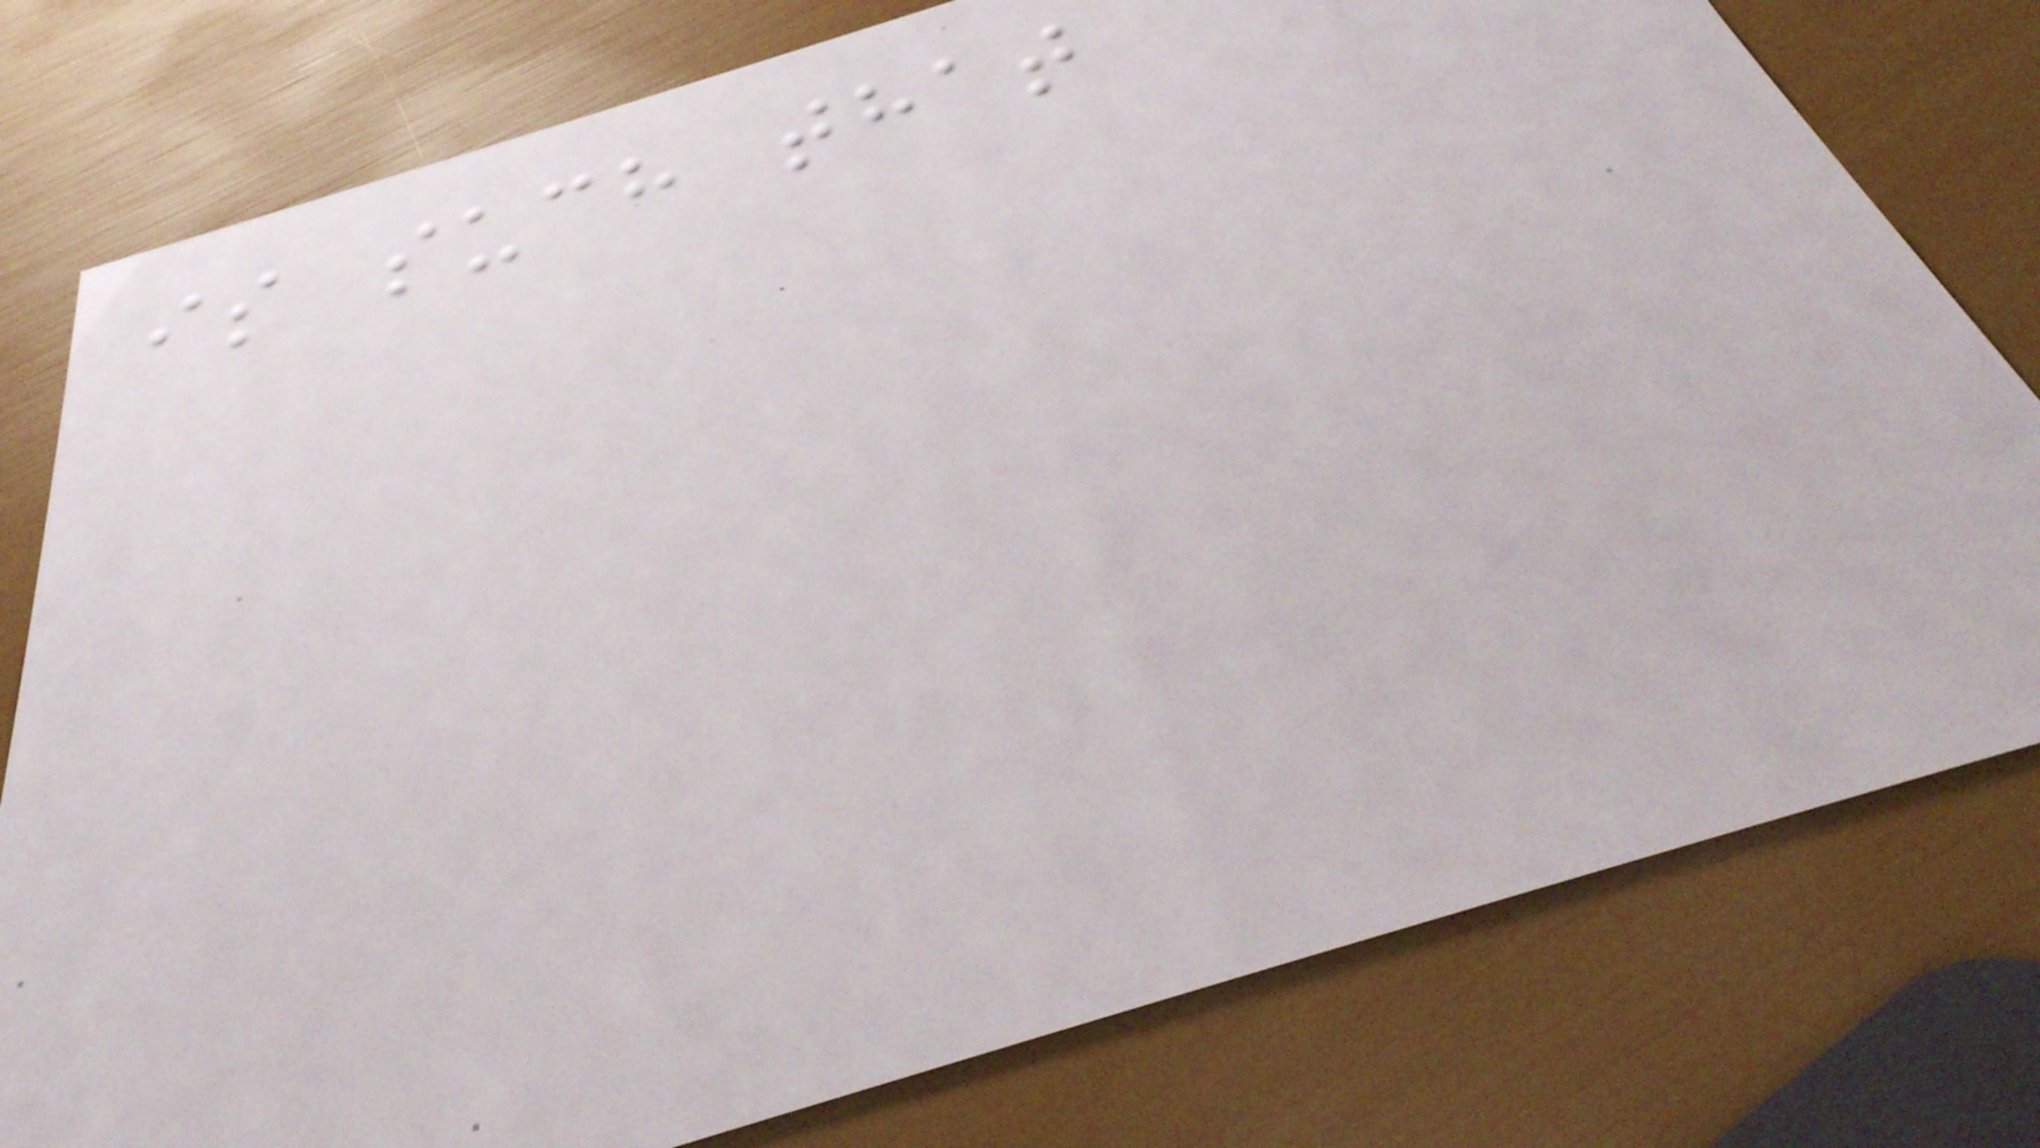is such that
